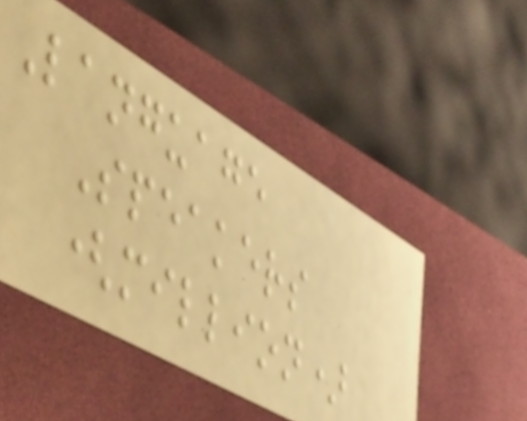Language
Speakers
(million)
